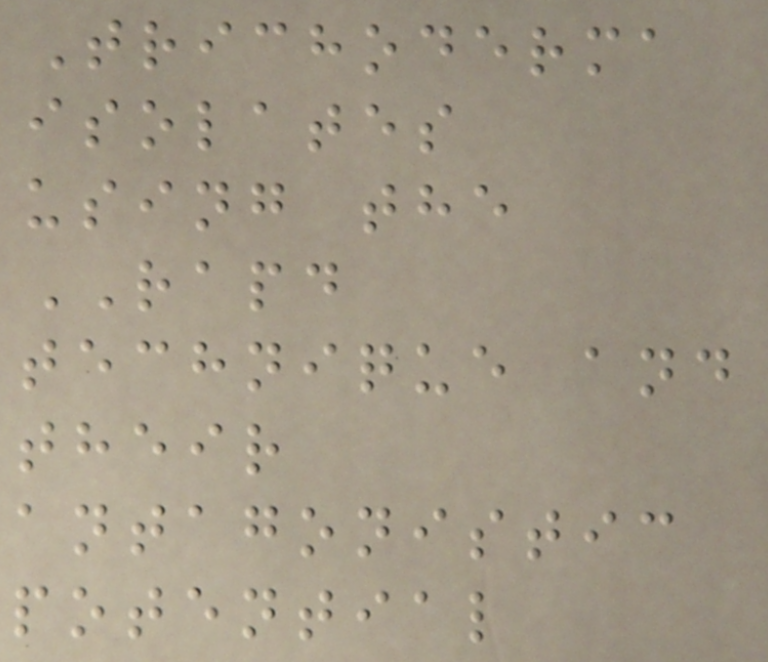Trichoderma
isolates
using the
RAPD
technique and
their
antagonistic
potential
